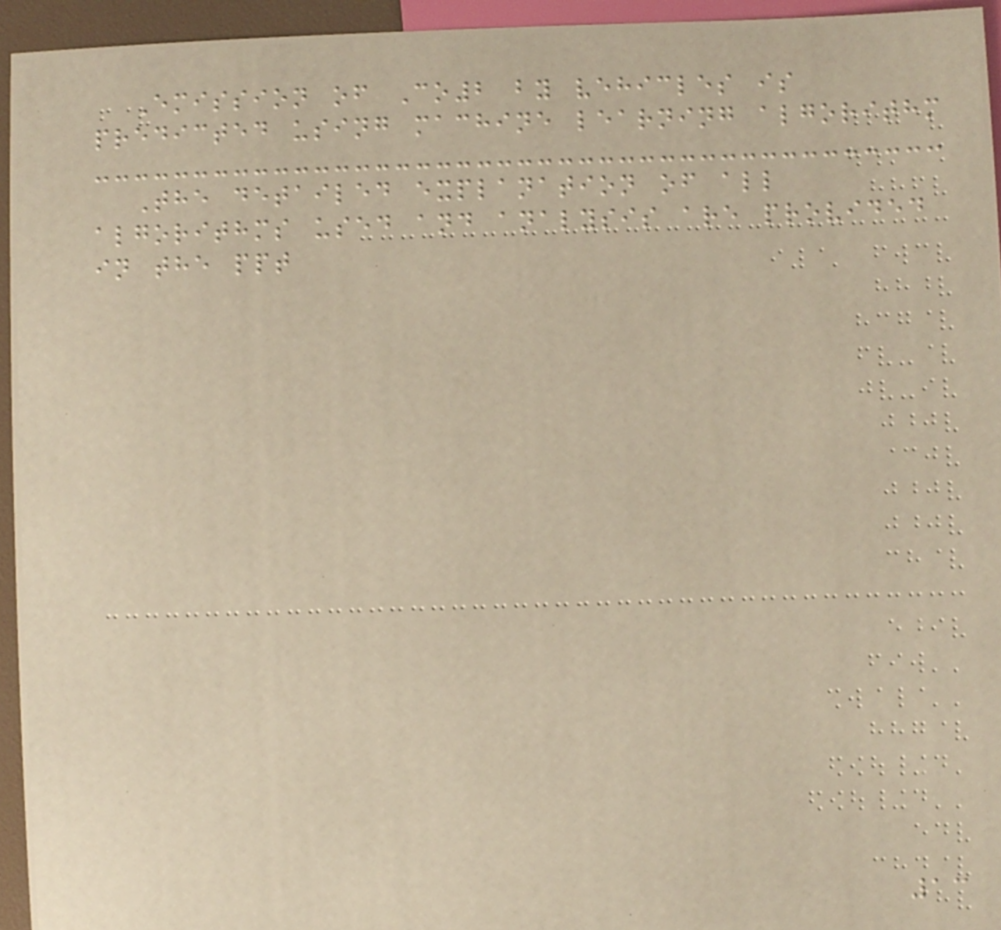Emission of Co2 by vehicles is
predicted using machine learning algorithm
The detailed explanation of all
algorithms used and analysis are provided
in the ppt
13
